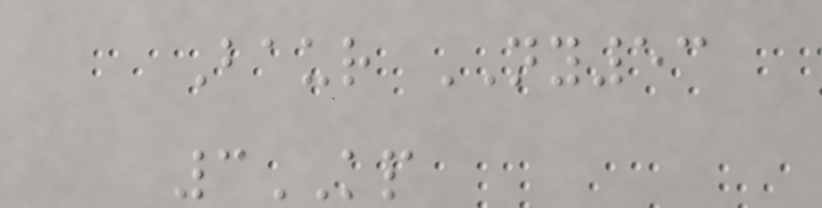Baur NY53
3KP
